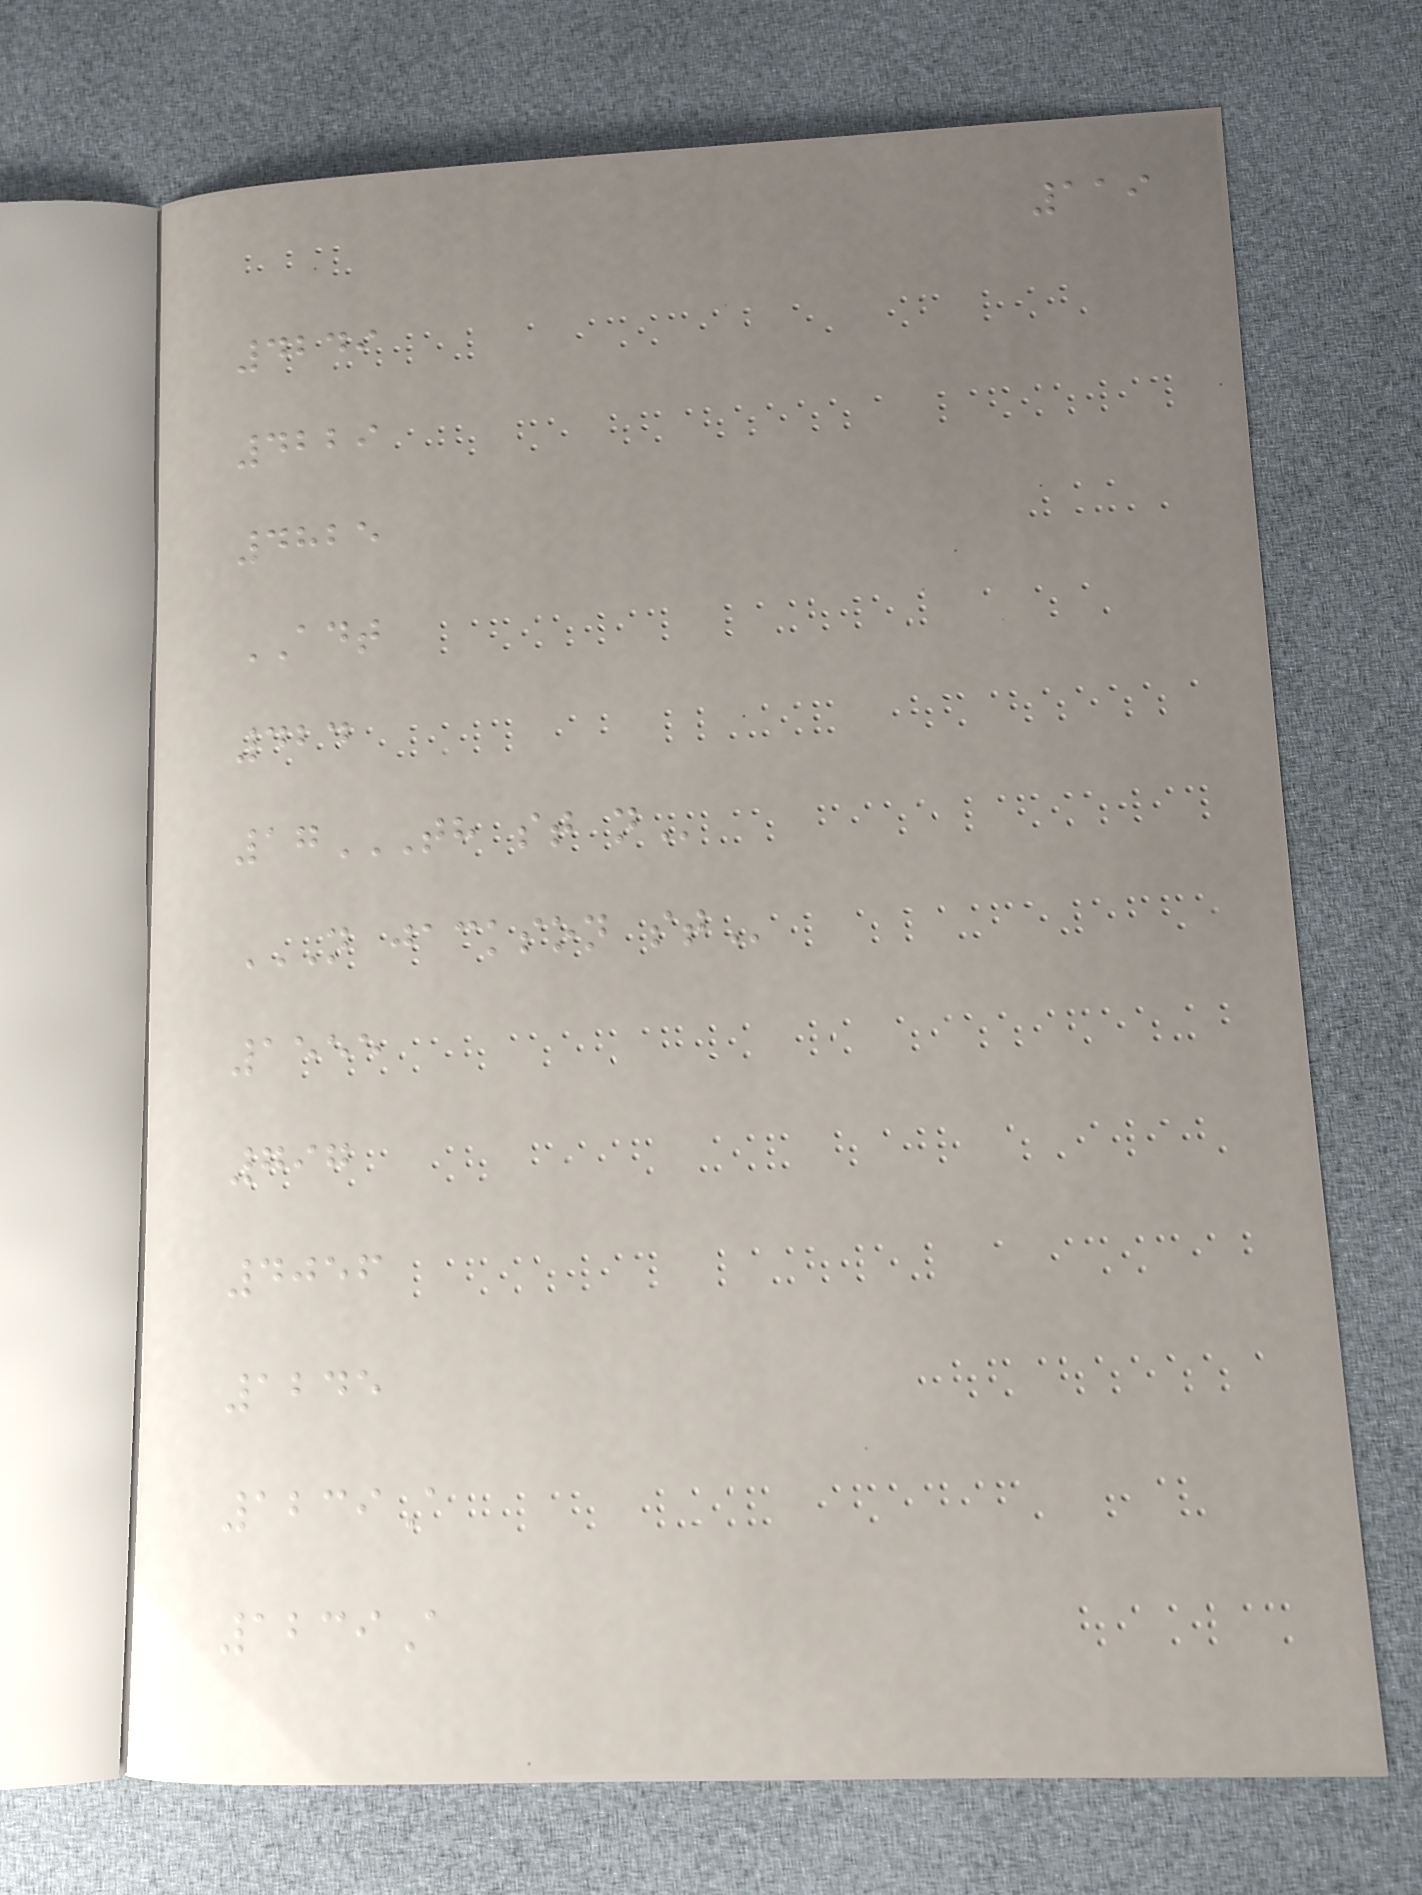119
4249
4229
4825
ADT
424
17TH ST N
N JACKSON ST
1555
797
4056
1245
1239A
1239A
